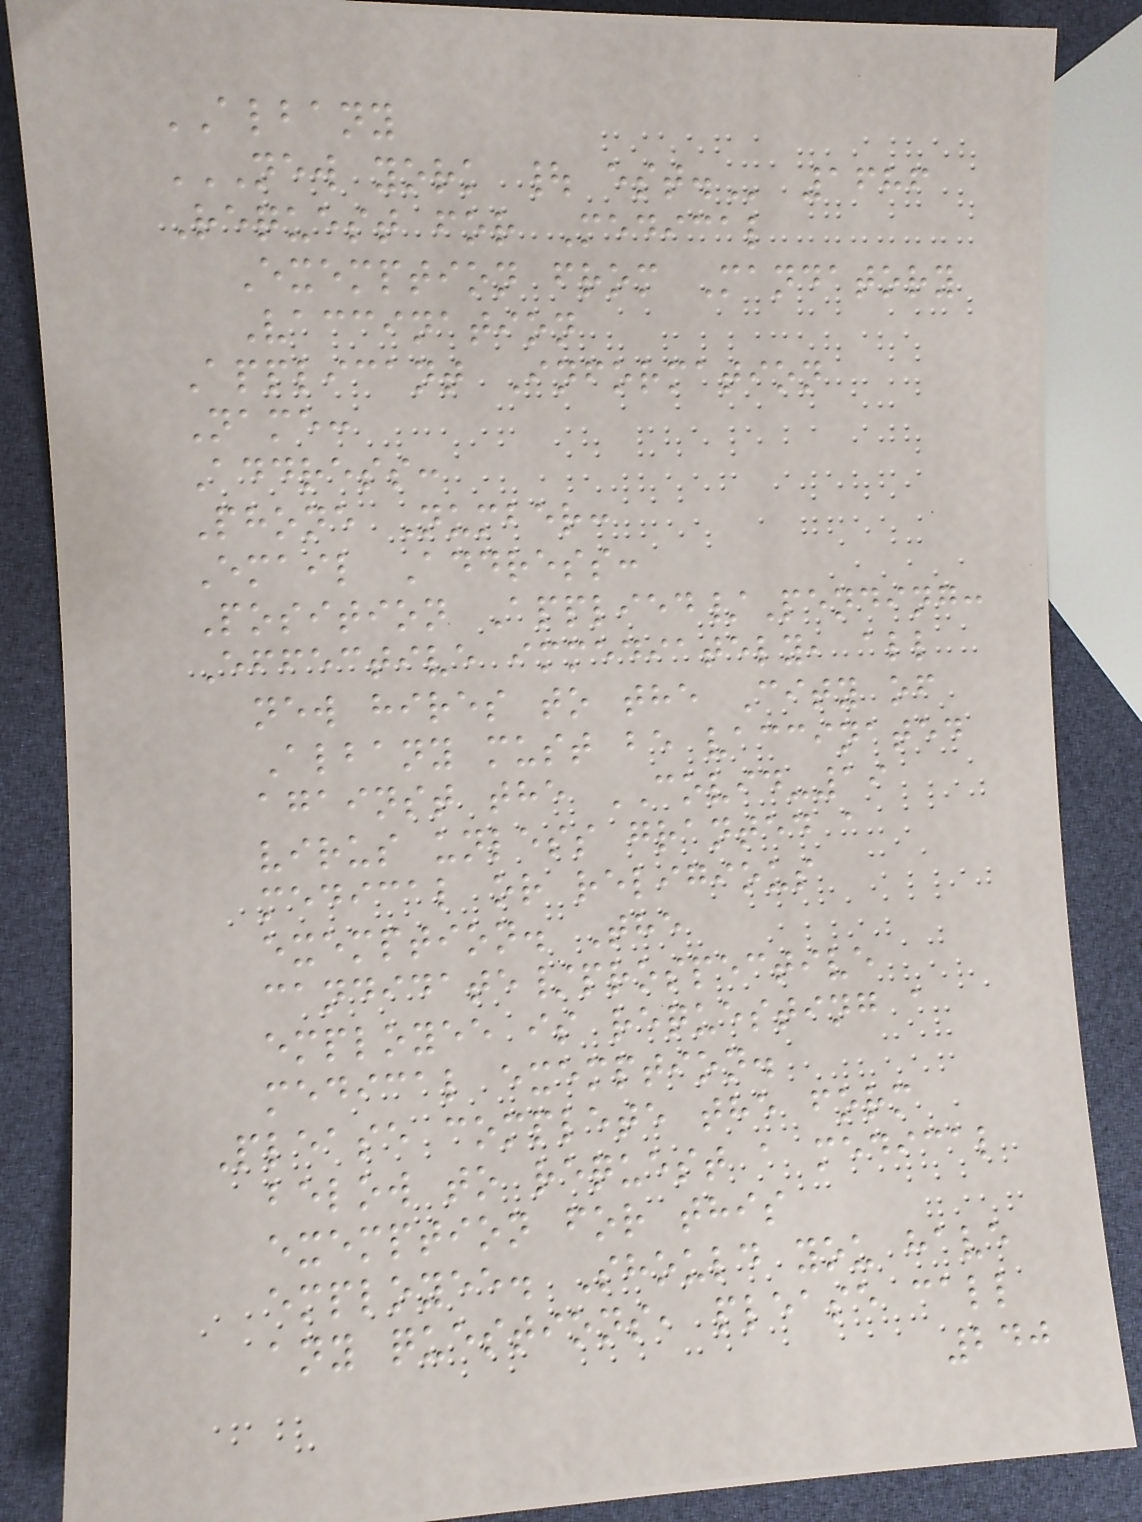ALBANY
NEW YORK | EST. 1686
Request for Medical
Exemption from Mandatory
Vaccination
Applicant Information
Name:
Address:
Phone Number:
Email Address:
Position Applied/Pending:
Effective immediately, all
new hires to the City of
Albany must be vaccinated
against the COVID-19
virus unless granted a
medical or religious
exemption. The
candidate/prospective
employee is requesting a
medical exemption.
Please complete the form
below to request a medical
exemption for this
employee. Should you have
any questions, please call
240
